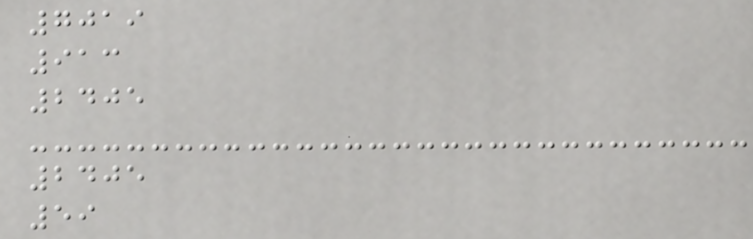7019
913
2405
2405
59
